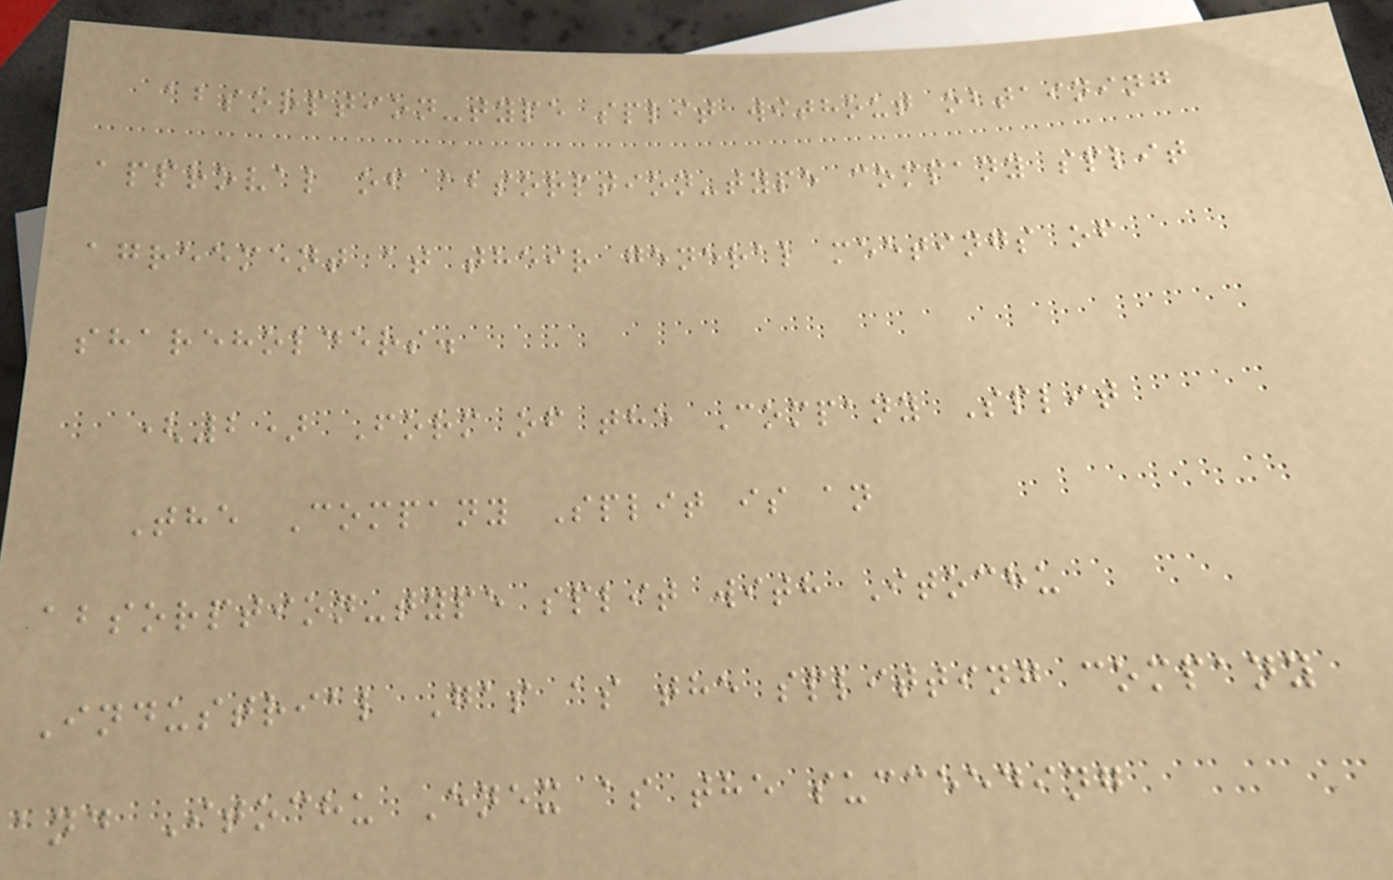absorption-type split without obtaining
approval of absorption-type company split
agreement at their general meetings of
shareholders.
(2) Form of the Company Split
The Company Split is an
absorption-type split with Itochu
Industrial Gas as the splitting company
and Itochu Enex as the succeeding
